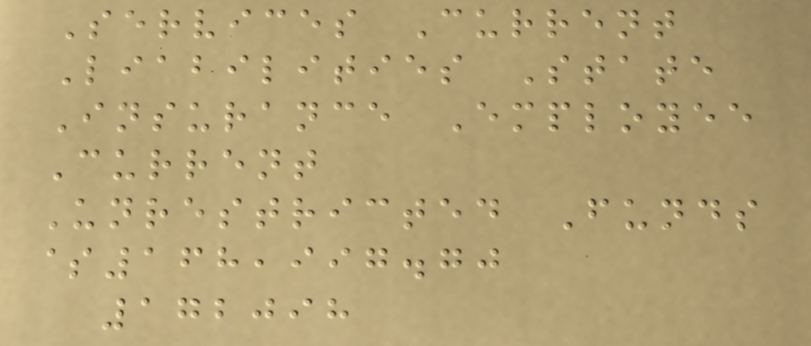Services Current
Liabilities State
Insurance Employee
Current
Unrestricted Funds
$168,997.70
172098
